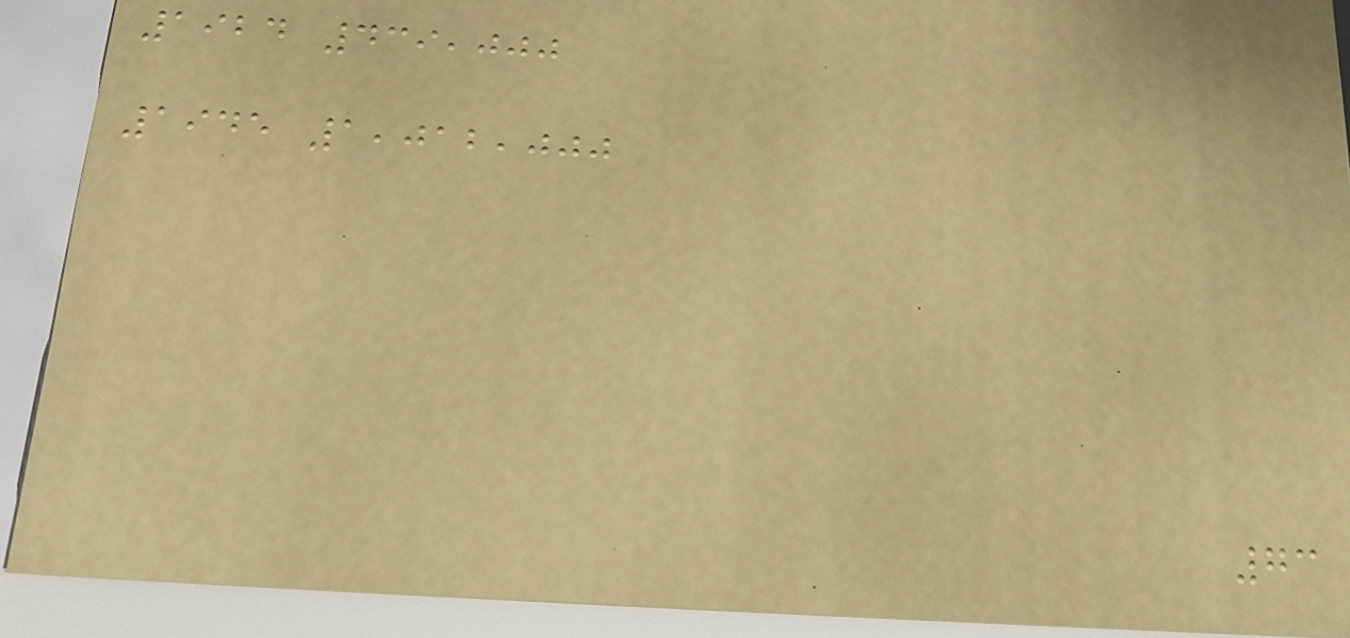1924 439,000
1945 1,012,000
73
